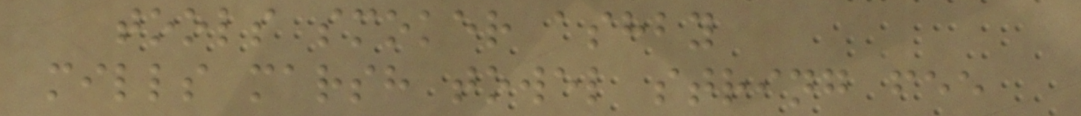tools smoker ashby
mills marsh towel string fee
